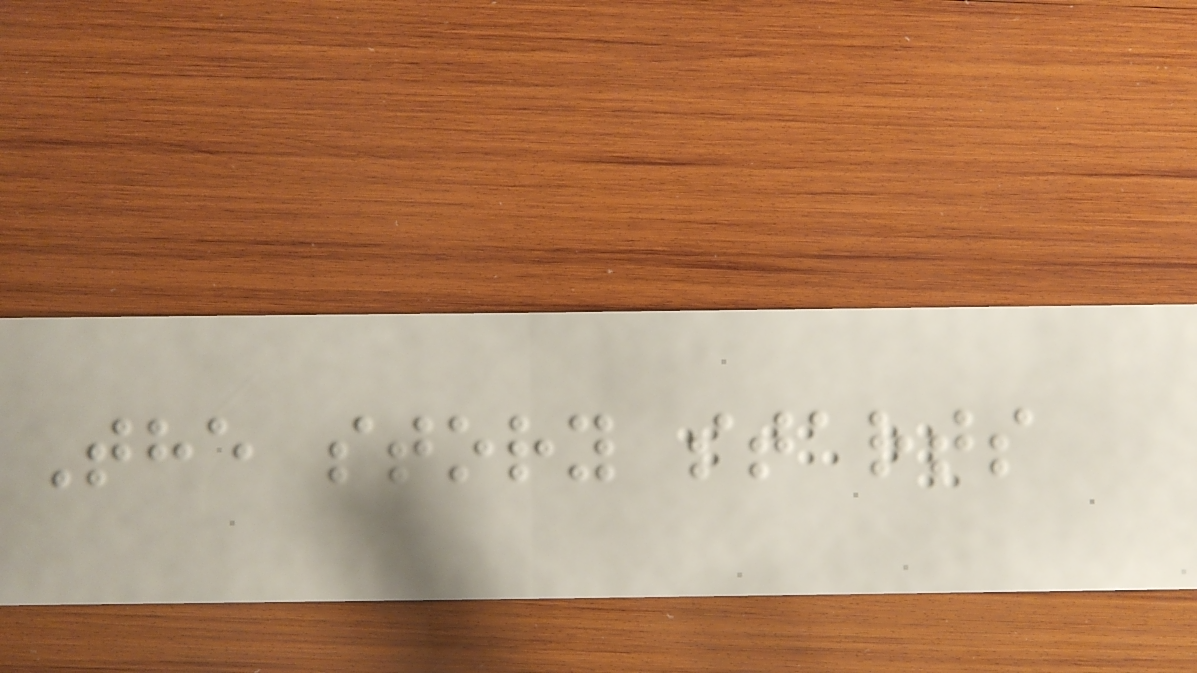The story starts
